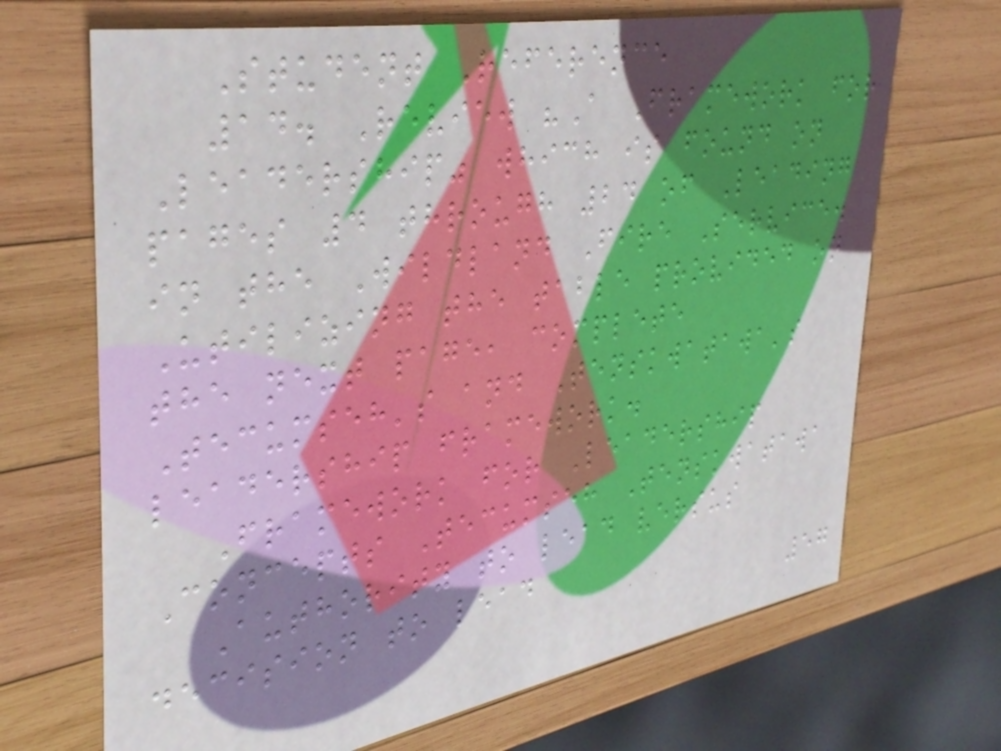Student Reference
14. Review "A Framework for
Leadership" which is found on
pages 4 through 24 of Leading
in the Wildland Fire Service.
Utilizing the table provided on
the next page, complete
Tecumseh's and Tenskwatawa's
leadership framework.
Framework for Leadership
Concepts Tecumseh Tenskwatawa
Authority to lead versus
decision to lead
57
